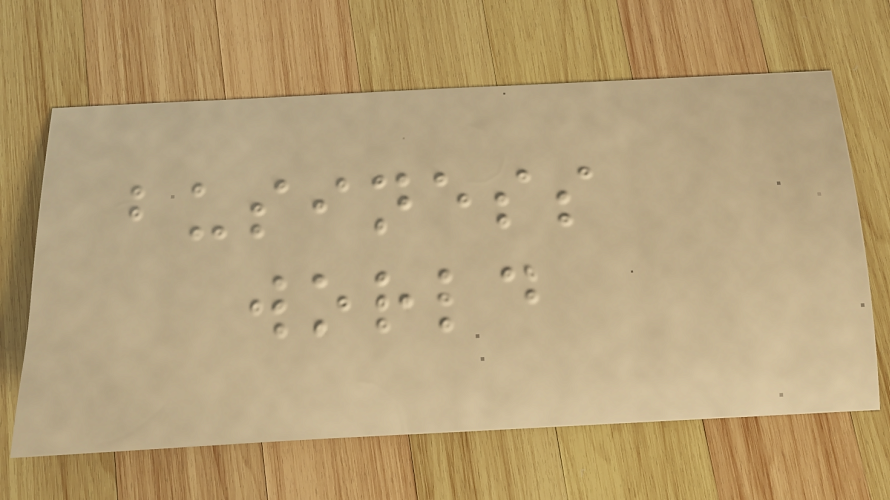business
world
